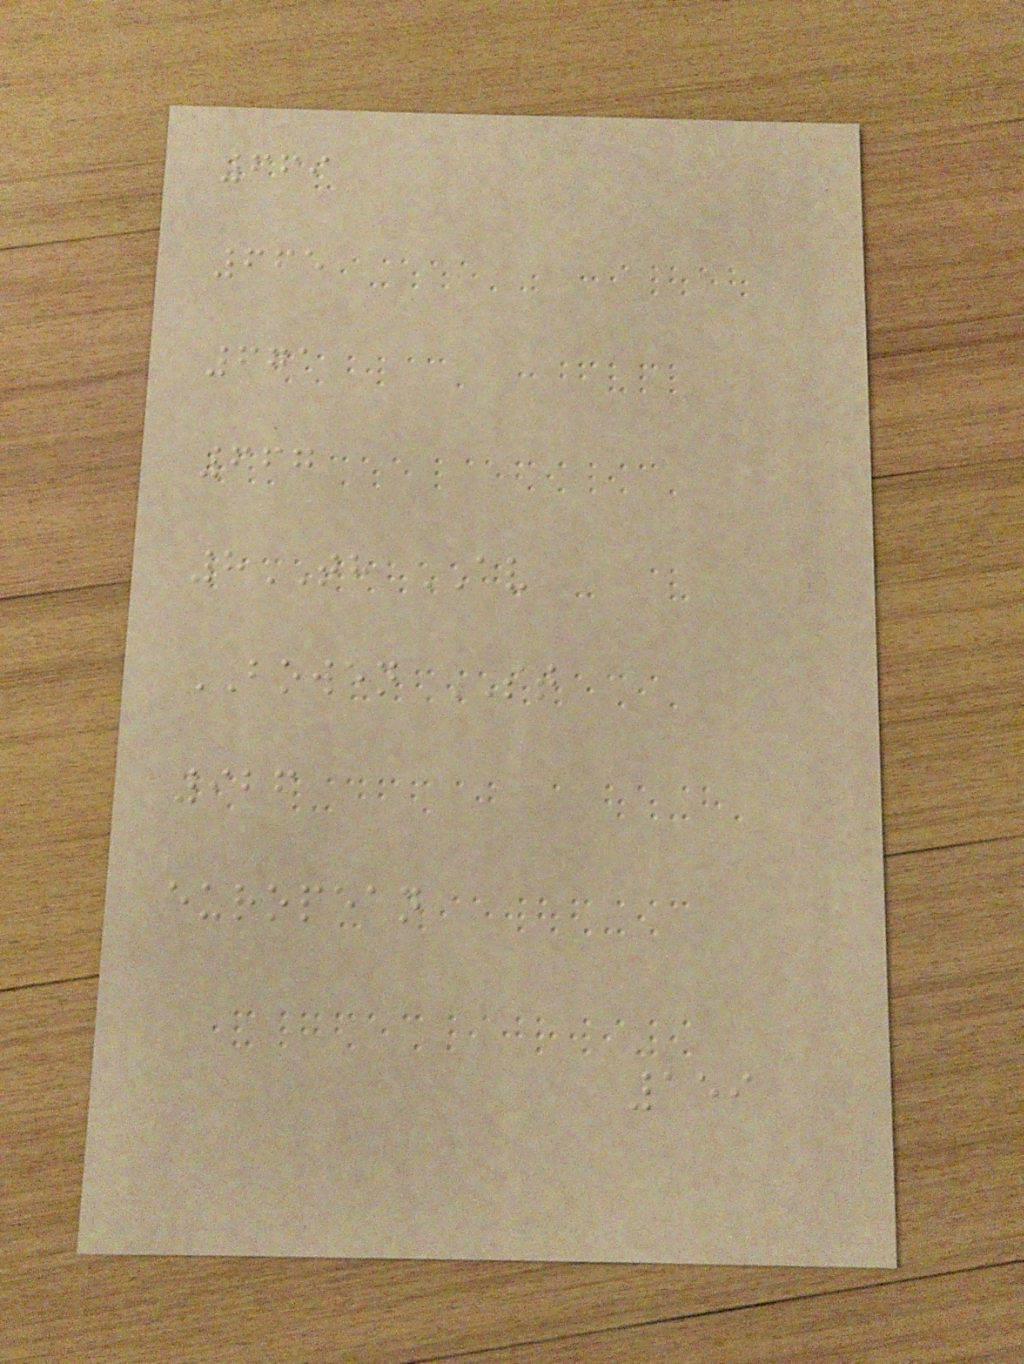669
665
671
667
8TH AV
BOWEN ST
926
european
159
